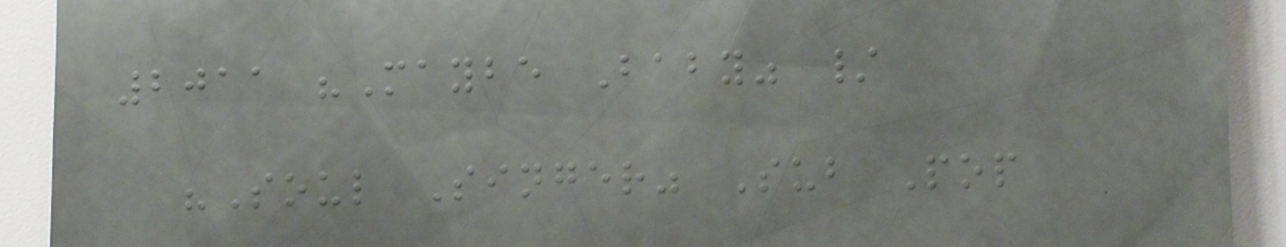2011 "Maybe Baby" /
"Soul Singer" Sub Pop
